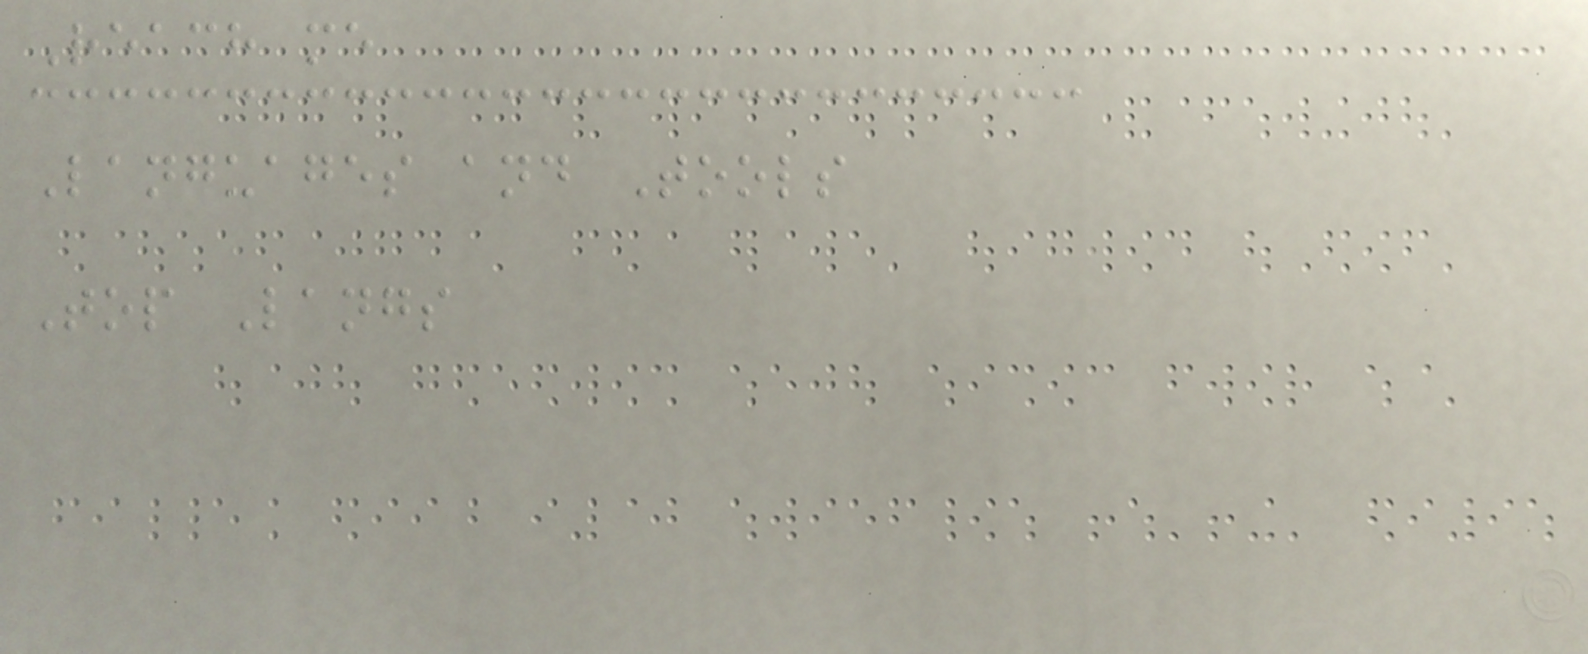Reach me
Languages and Tools
Top Langs
